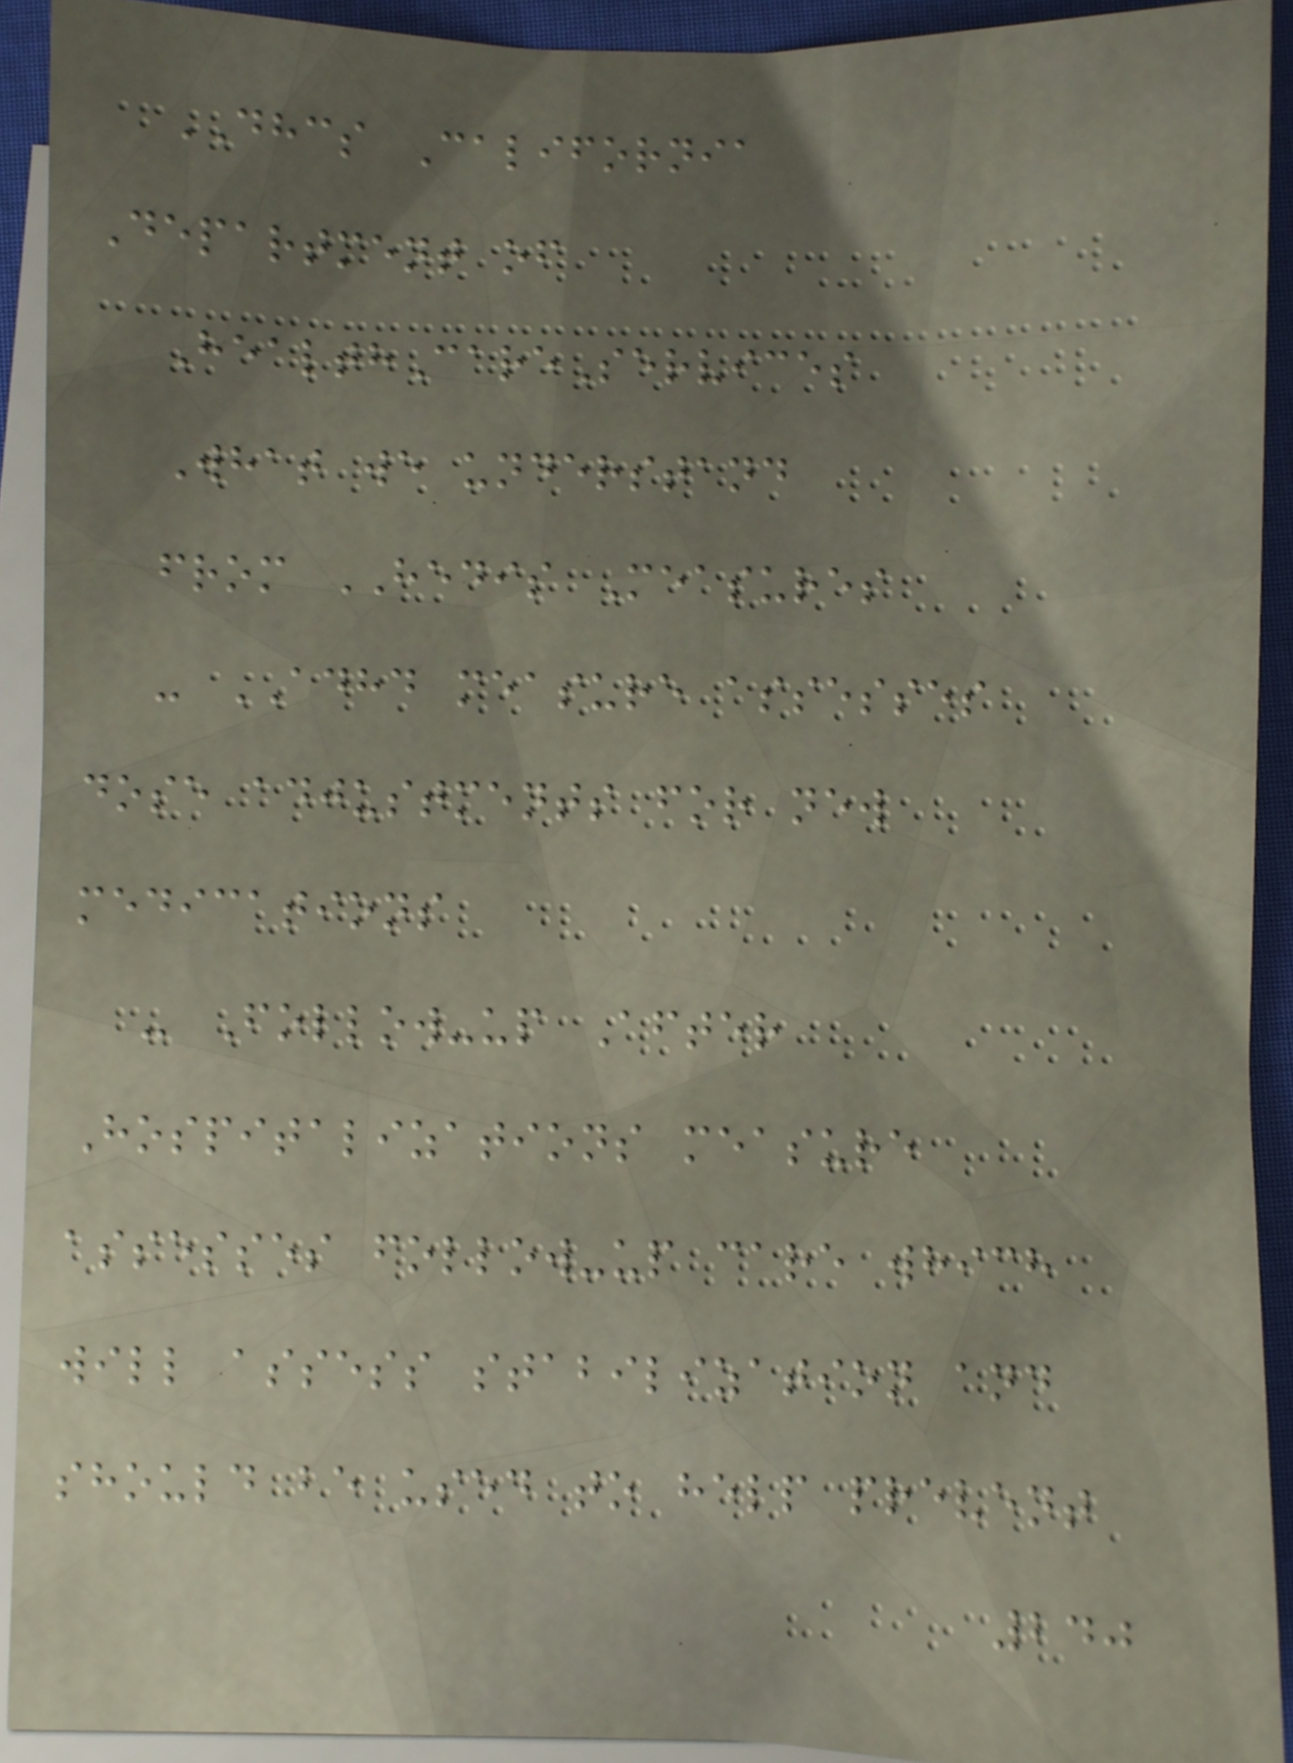DHCS California
Department of
HealthCareServices
What we understand
from HEDIS Measures
- ADHD measure assesses
dose adjustments for new
medications
- Follow-up After
Hospitalizations measure
assesses follow-up care which
will assess stabilization and
should be used to help prevent
240
